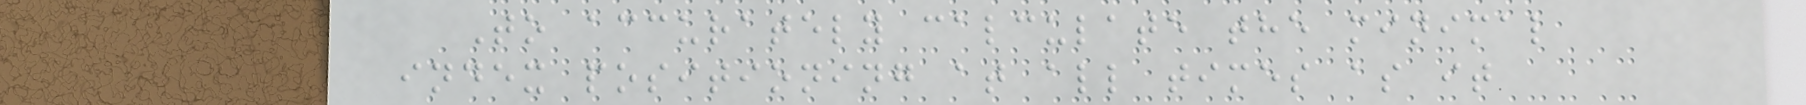To accurately calculate the minimal
index positioning at all times as it
